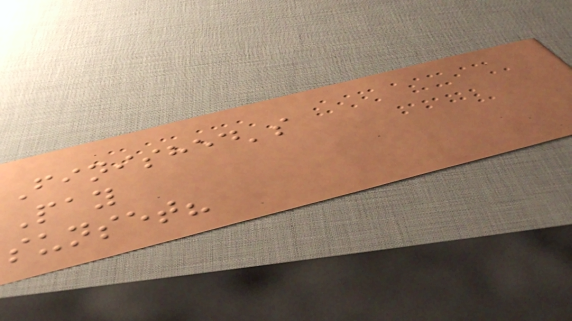Finished's
Pay
sunset?
